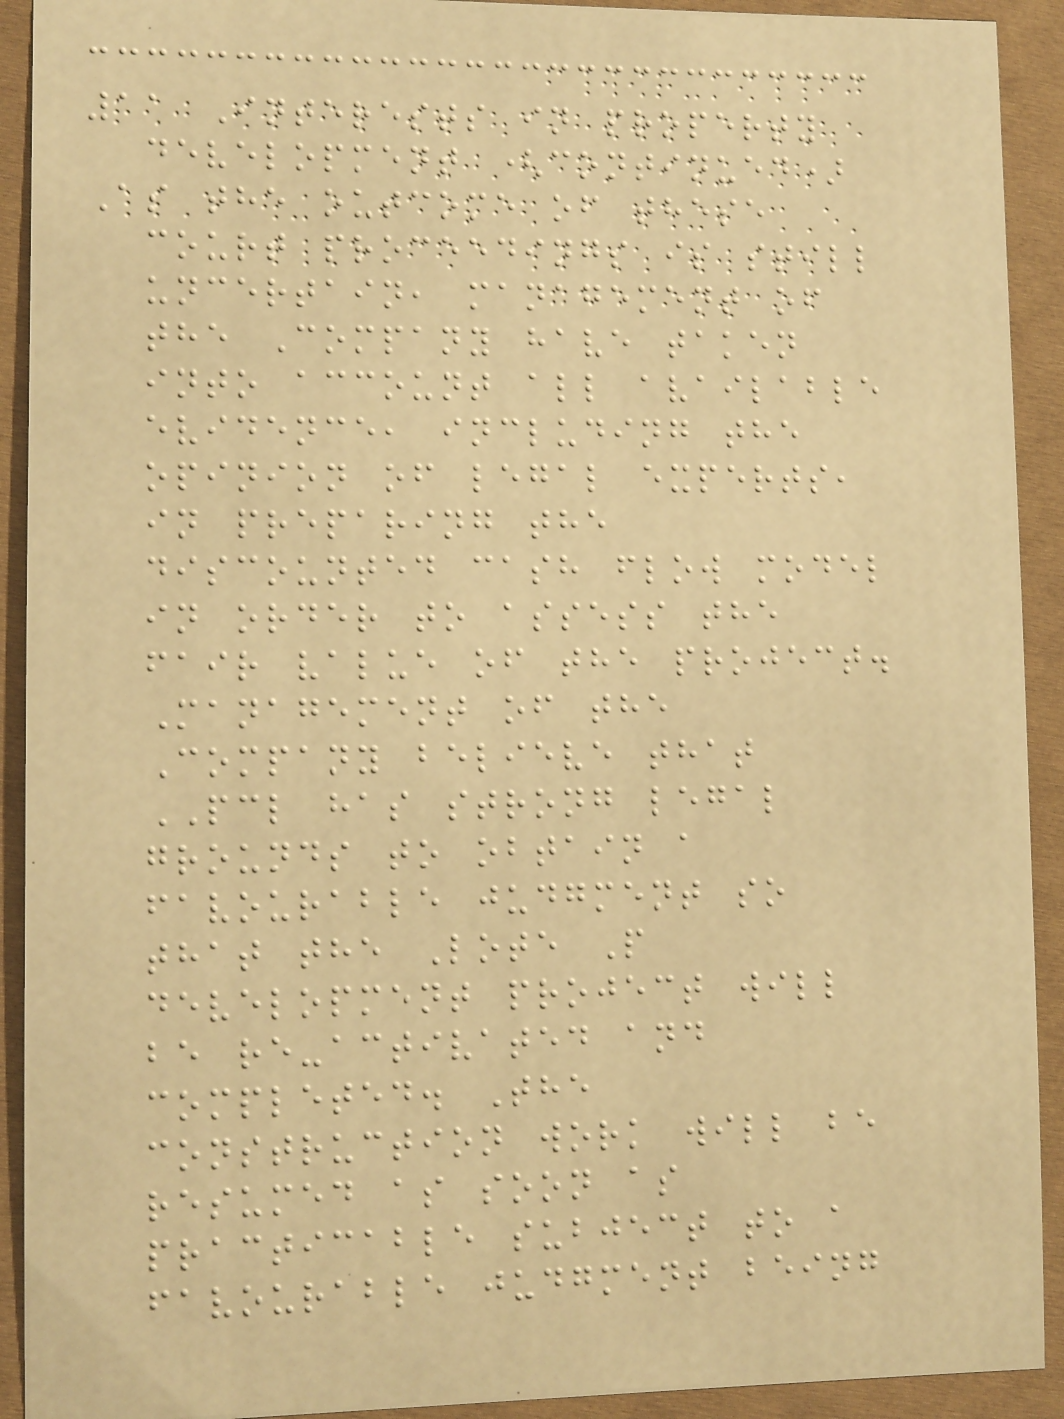11 Interests in property
development (continued)
As the outcome of these
court proceedings is still
uncertain, management of
the Company have taken
into account all available
evidence, including the
opinion of legal experts,
in preparing the
discounted cash flow model
in order to assess the
fair value of the project.
Management of the
Company believe that
PCL has strong legal
grounds to obtain a
favourable judgment so
that the Lote P
development project will
be re-activated and
completed. The
construction work will be
resumed as soon as
practicable subject to a
favourable judgment being
